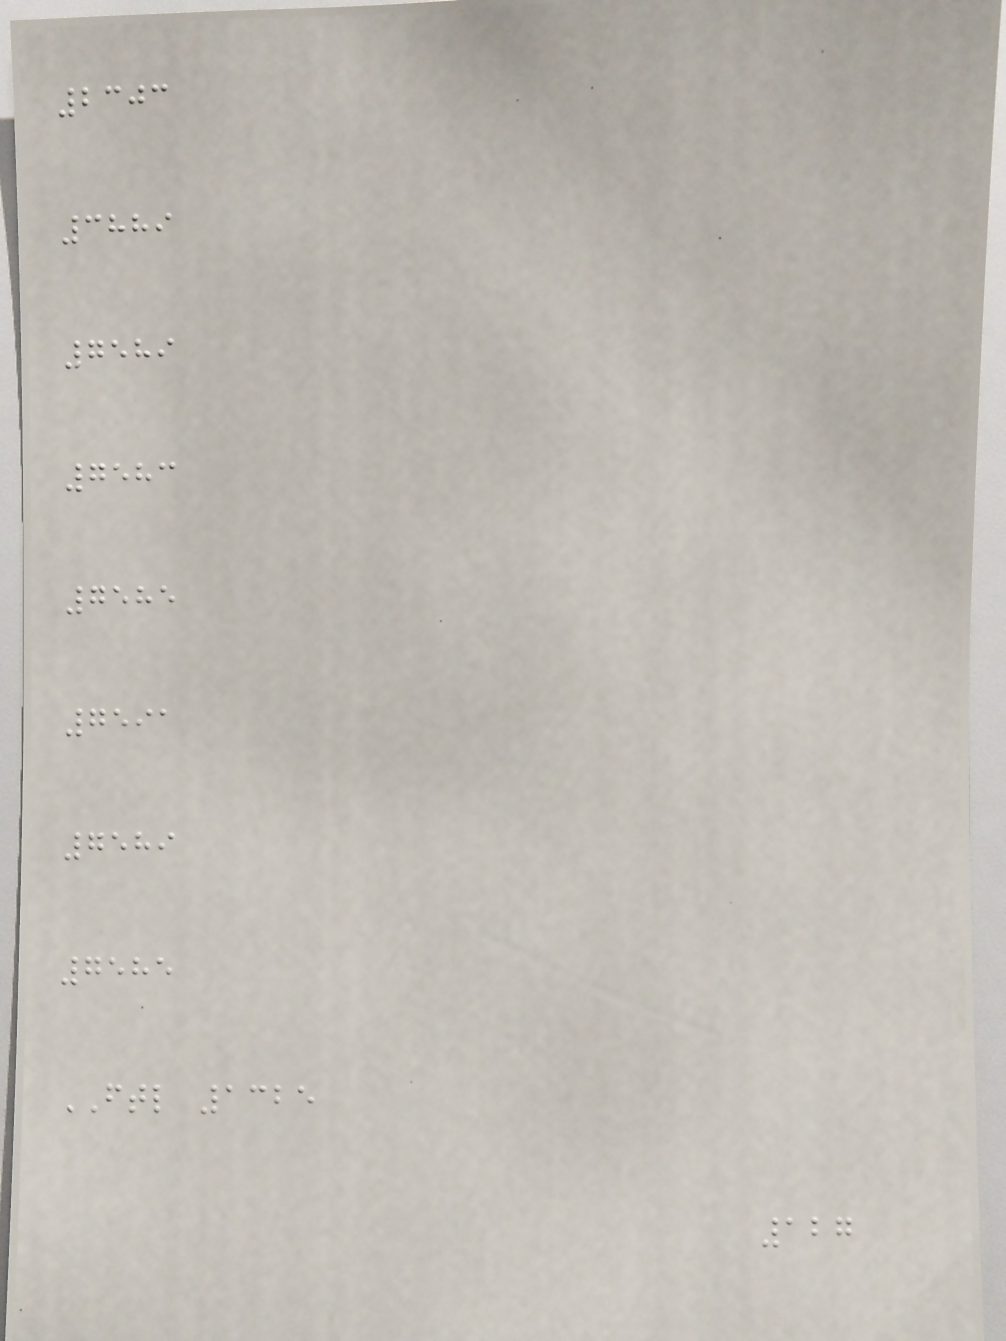2303
3889
7589
7583
7585
7591
7589
7585
FTL 1325
127
